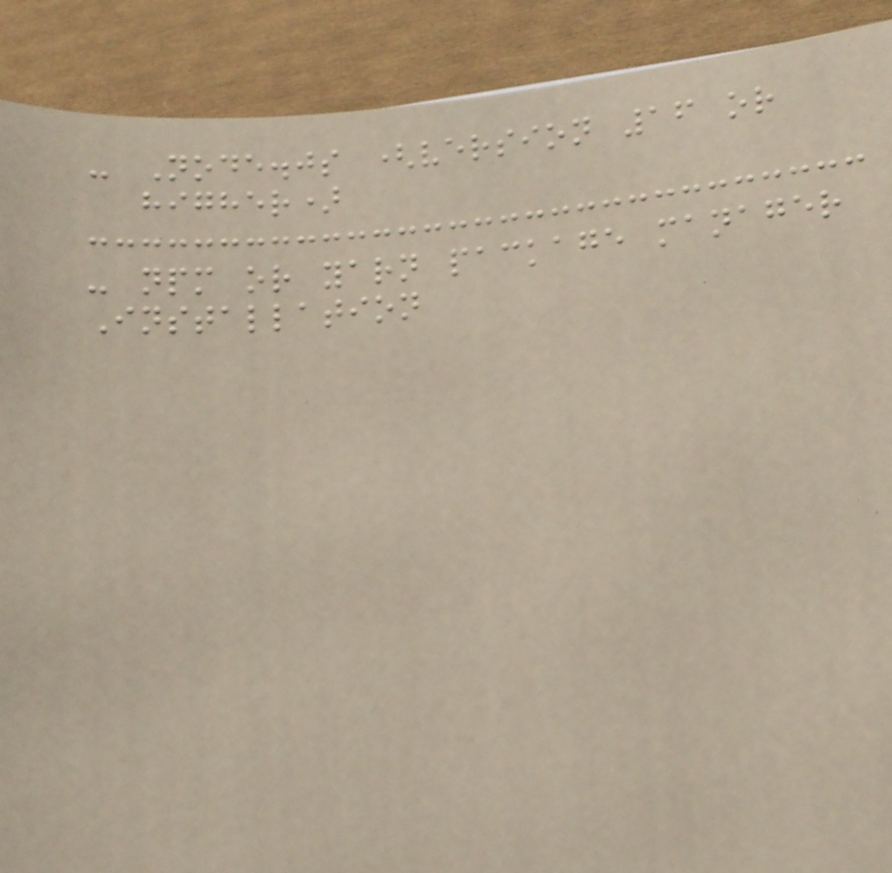- Node.js (version 16 or
higher)
- npm or yarn package manager
Installation
